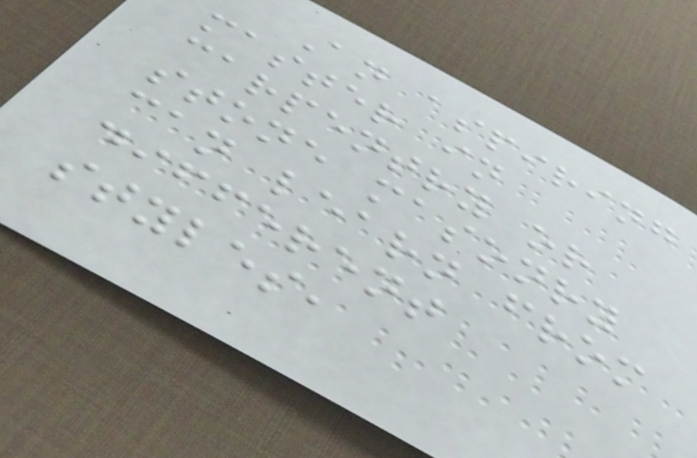An aspiring
master in
carpentry or
stone masonry
can learn from
different
styles,
